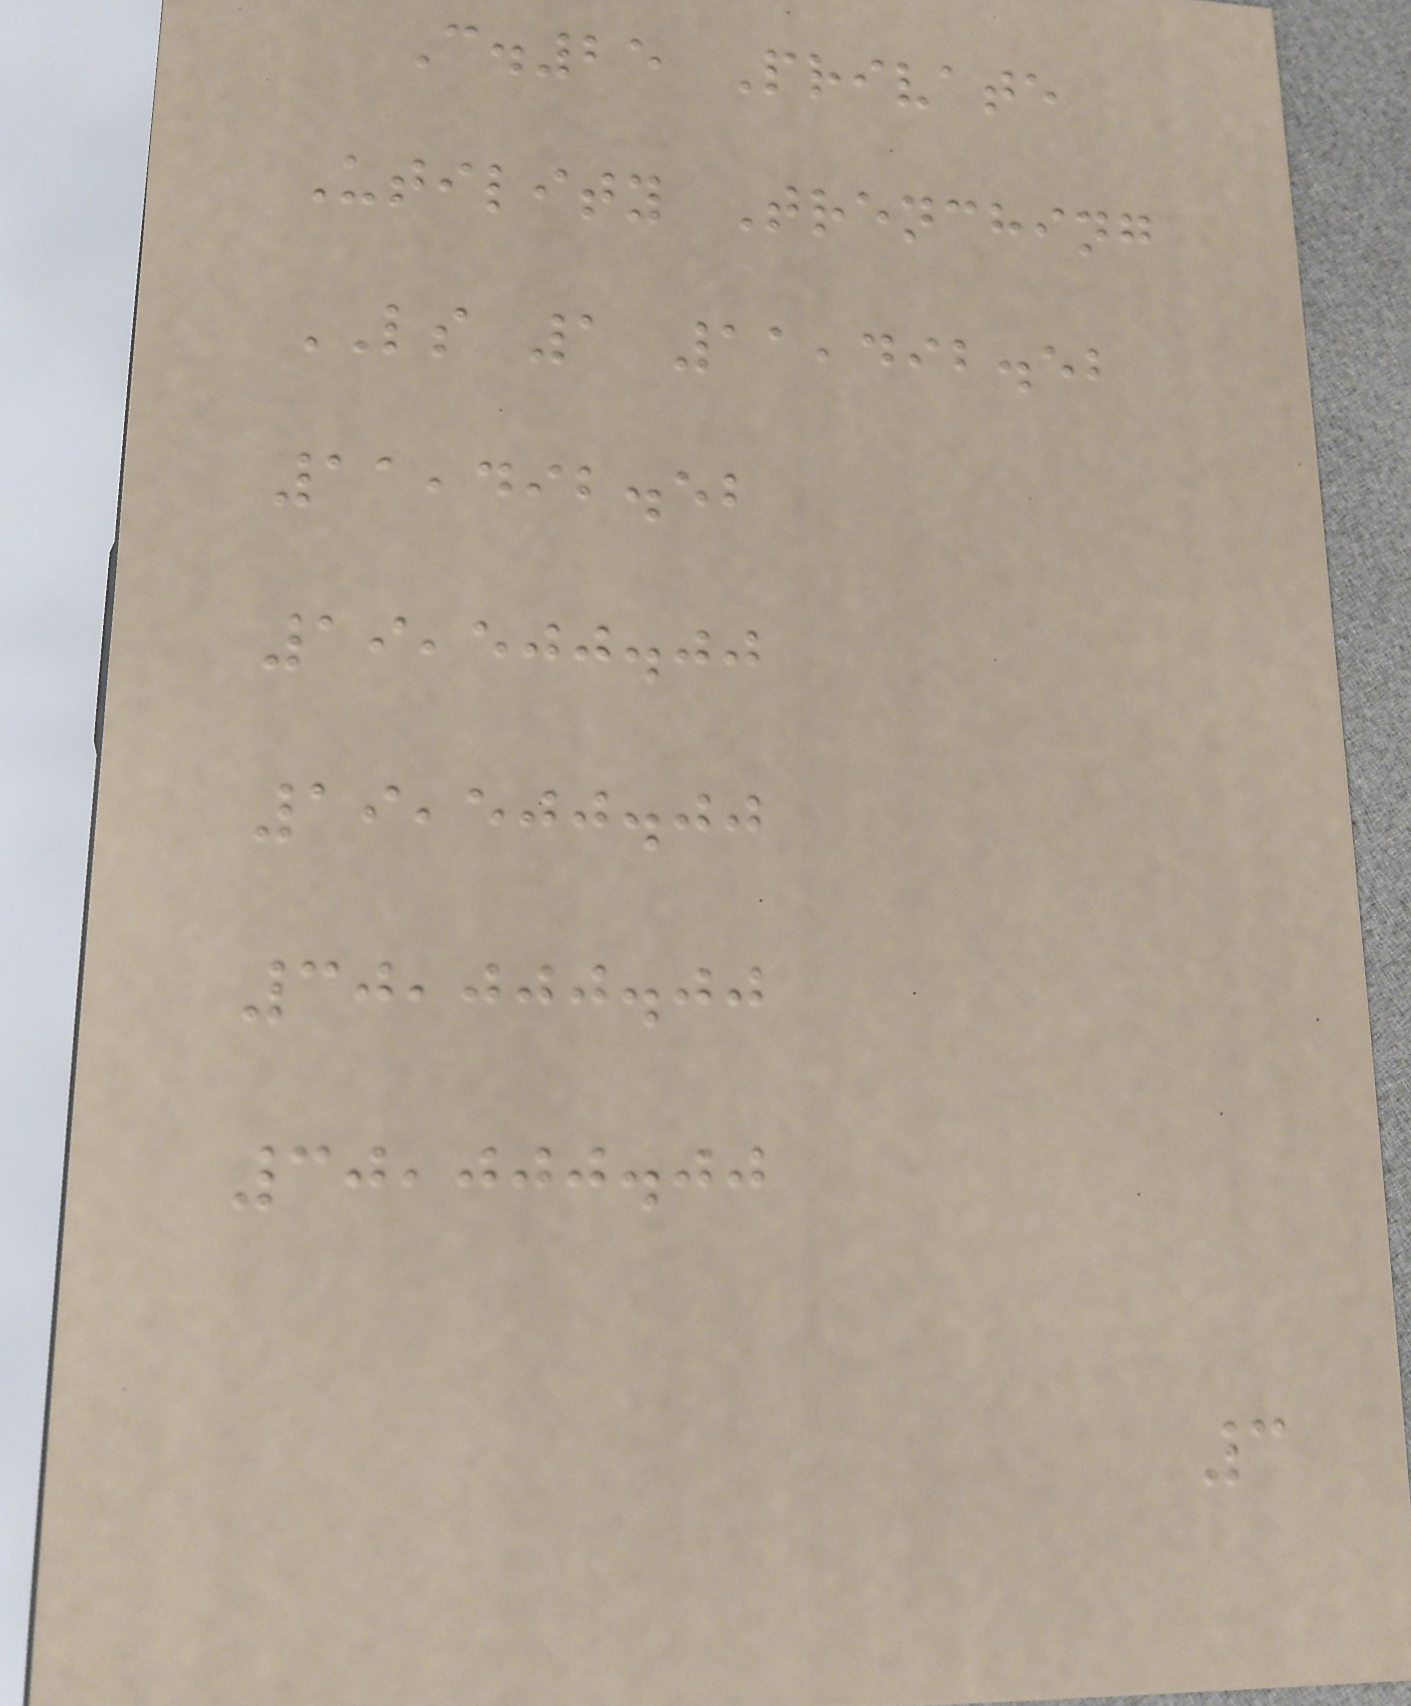C.25 Private
Utility Trenching
LS 1 11,492.52
11,492.52
19,500.00
19,500.00
30,000.00
30,000.00
3
